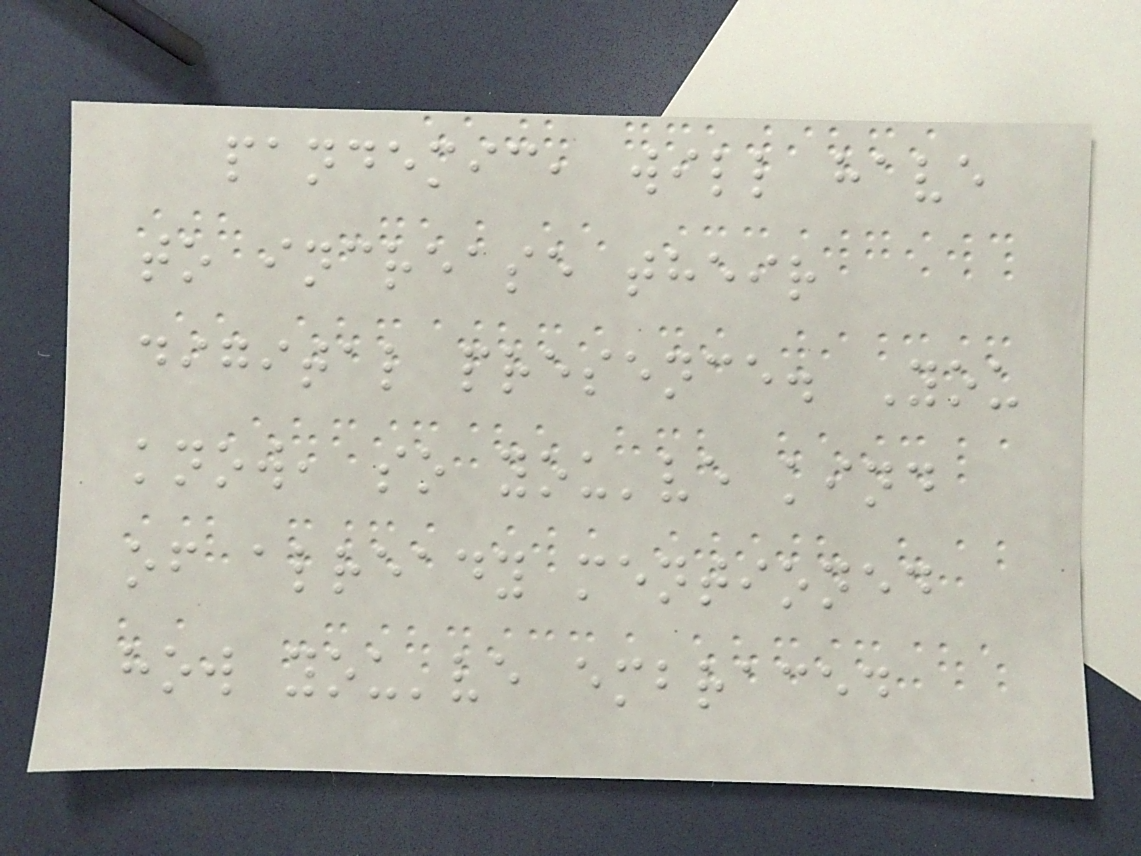pandemic, will have
to increase their
digital presence. You
know, so you've kind
of already mentioned
how you've embraced
